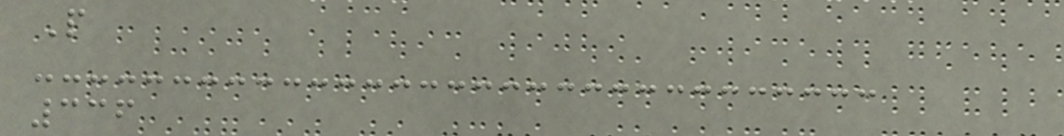P
336
